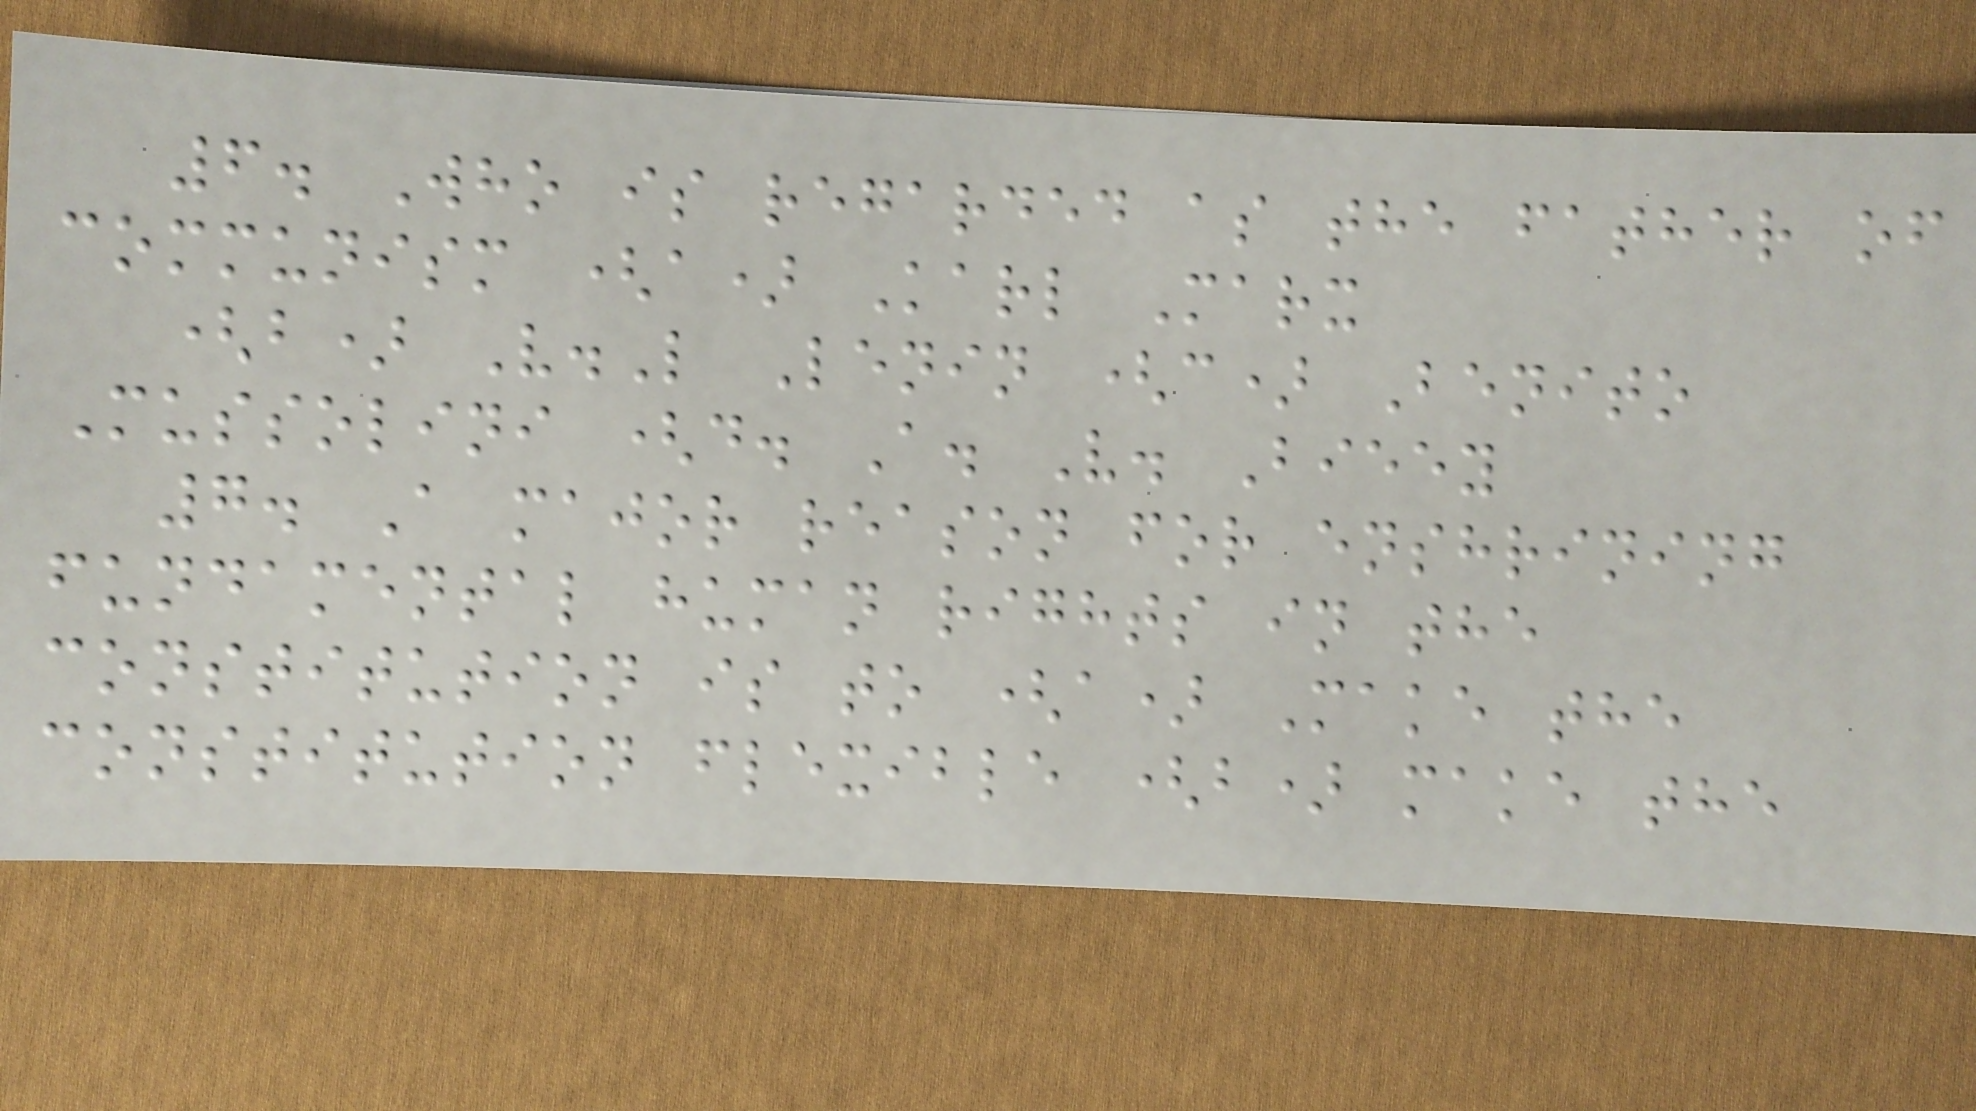6. Who is regarded as the father of
communism (a) Karl Marx
(b) V.L Lenin (c) Benito
Mussolini (d. A. V. Bieey
7. A major reason for enshrining
fundamental human rights in the
constitution is to (a) Make the
constitution flexible (b) make the
